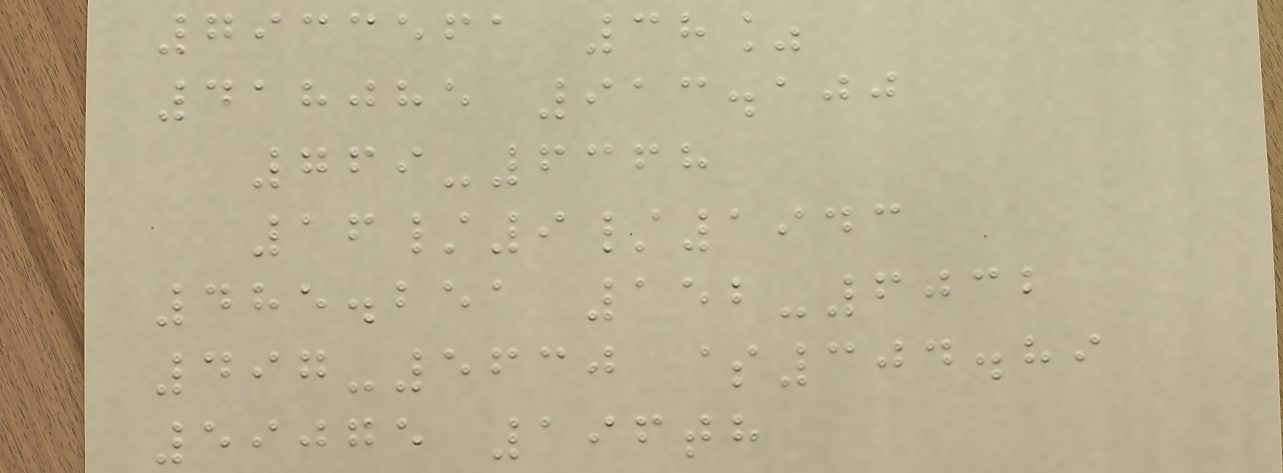7933561 38%
418085 913.100
769-6368
16/9/1943
485.251 152-6032
497-5630 $304.89
59075 196th
